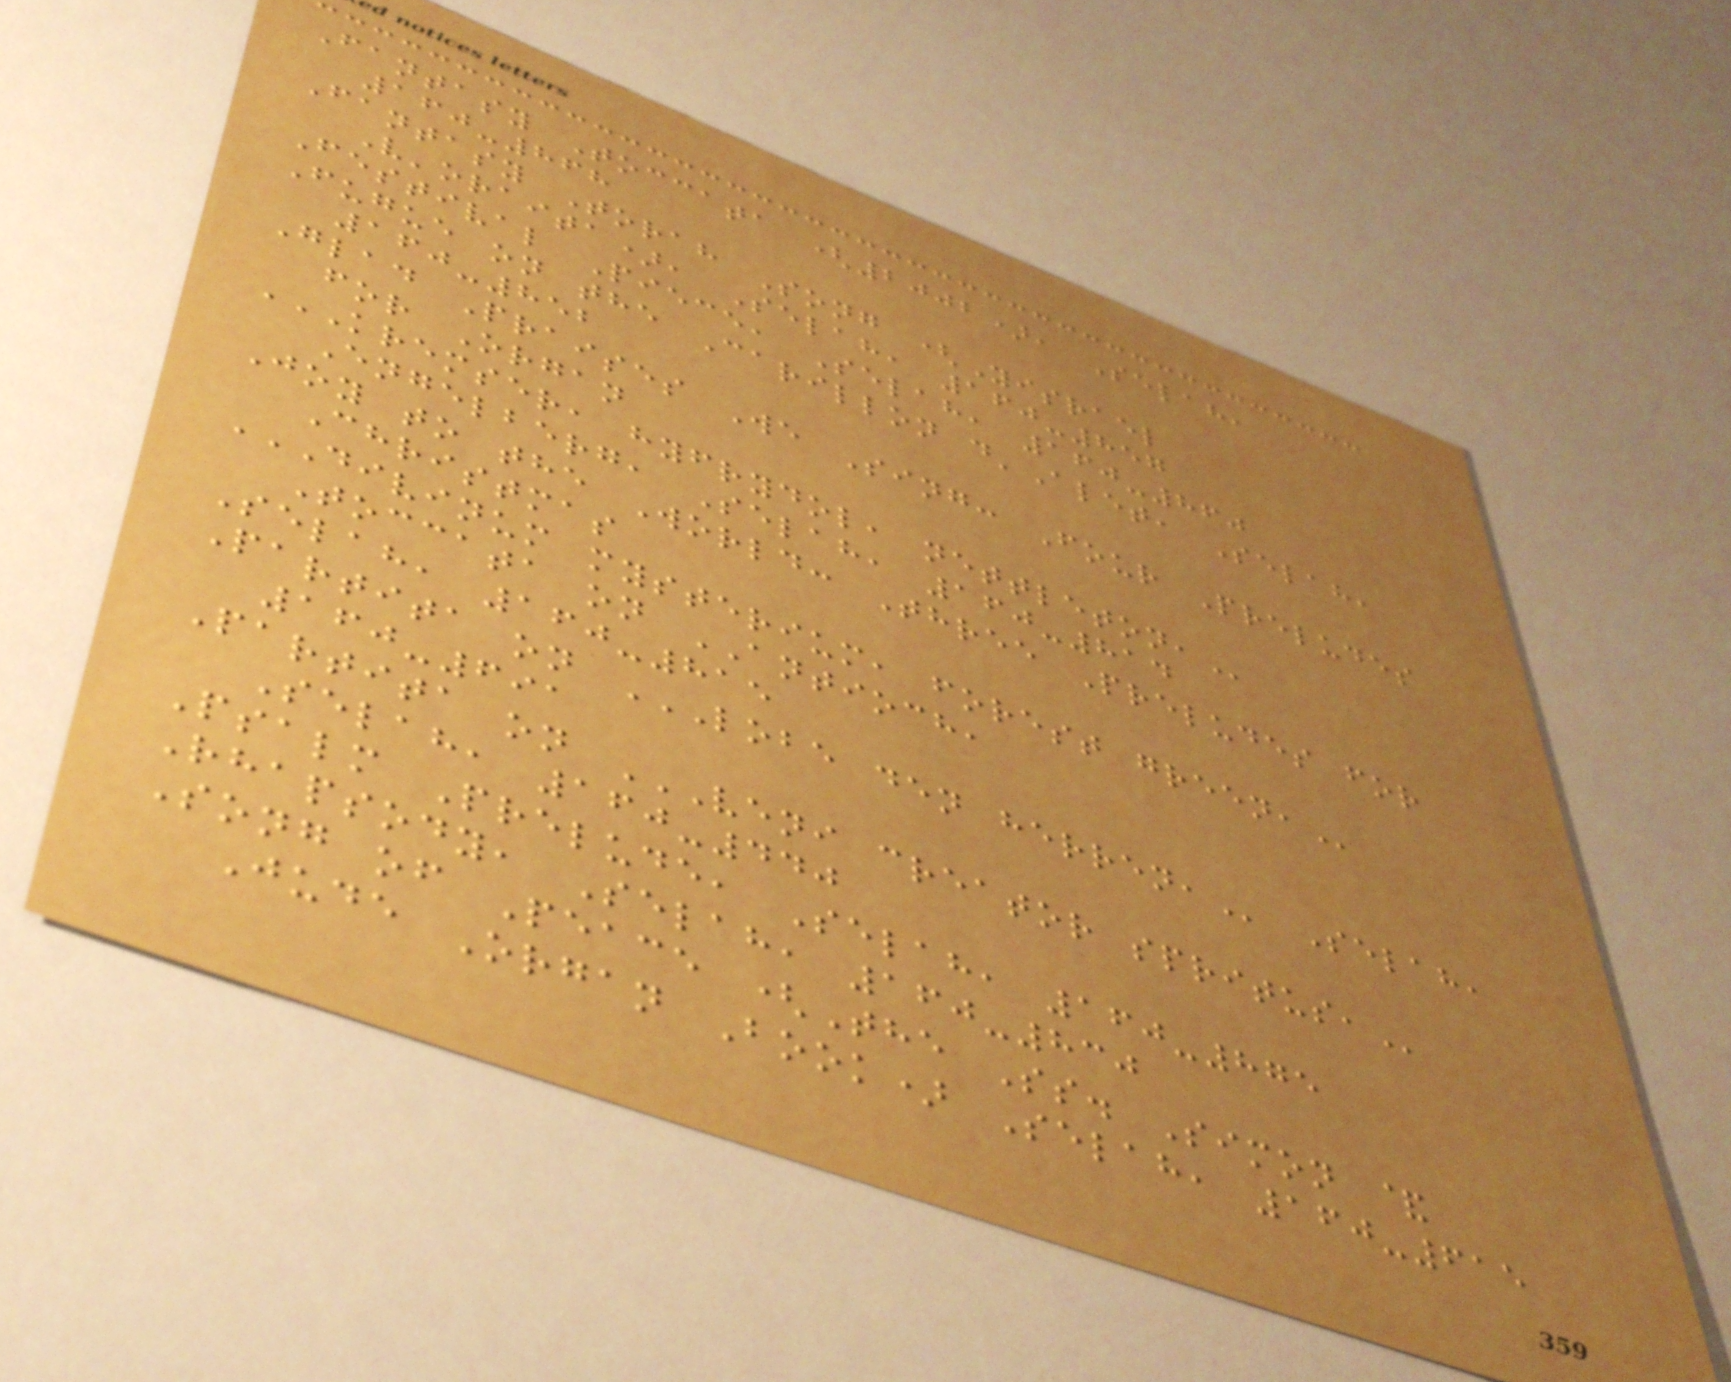Fantasy Toccata (2002), Selah,
160-868
Fantasy Torah Song (Yisrael
V'oraita), Selah, 160-857
Festival Piece, Selah, 160-860
Fugue on the Carillon d'Alet, Selah,
160-852
Glad Praises We Sing: Four Preludes
for Organ
KREMSER, HYFRYDOL, NETTLETON,
Engelberg, Selah, 160-814
Joy to the World: Three Preludes for
Christmas
DIVINUM MYSTERIUM, FOREST GREEN,
Toccata on ANTIOCH,
Selah, 160-815
Partita on LOBE DEN HERREN, Selah,
160-691
Partita on VENI CREATOR SPRITUS,
Selah, 160-440
Psalm Prelude, Selah, 160-875
Rhapsody, Selah, 160-830
Song of Peace (The Ss. Simon &
Jude Organ Book) Selah, 160-615
